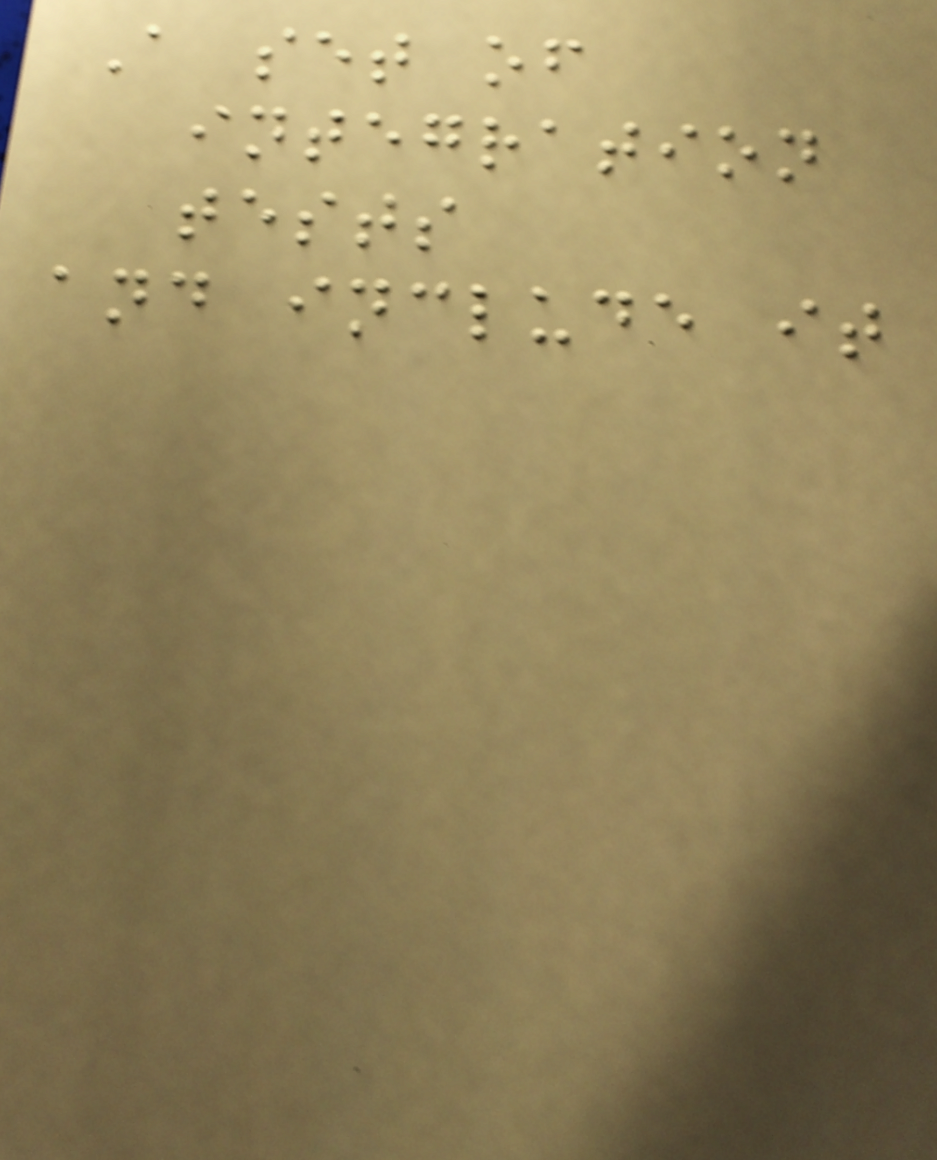A set of
integration
tests
and include it
